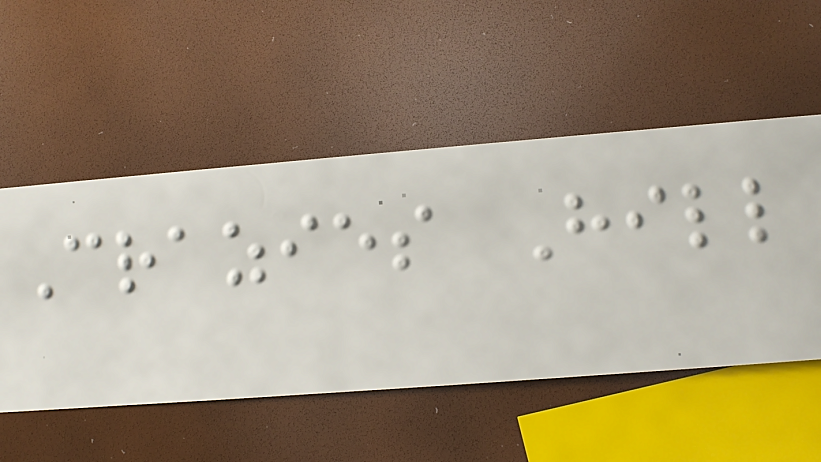Crazies Hill
